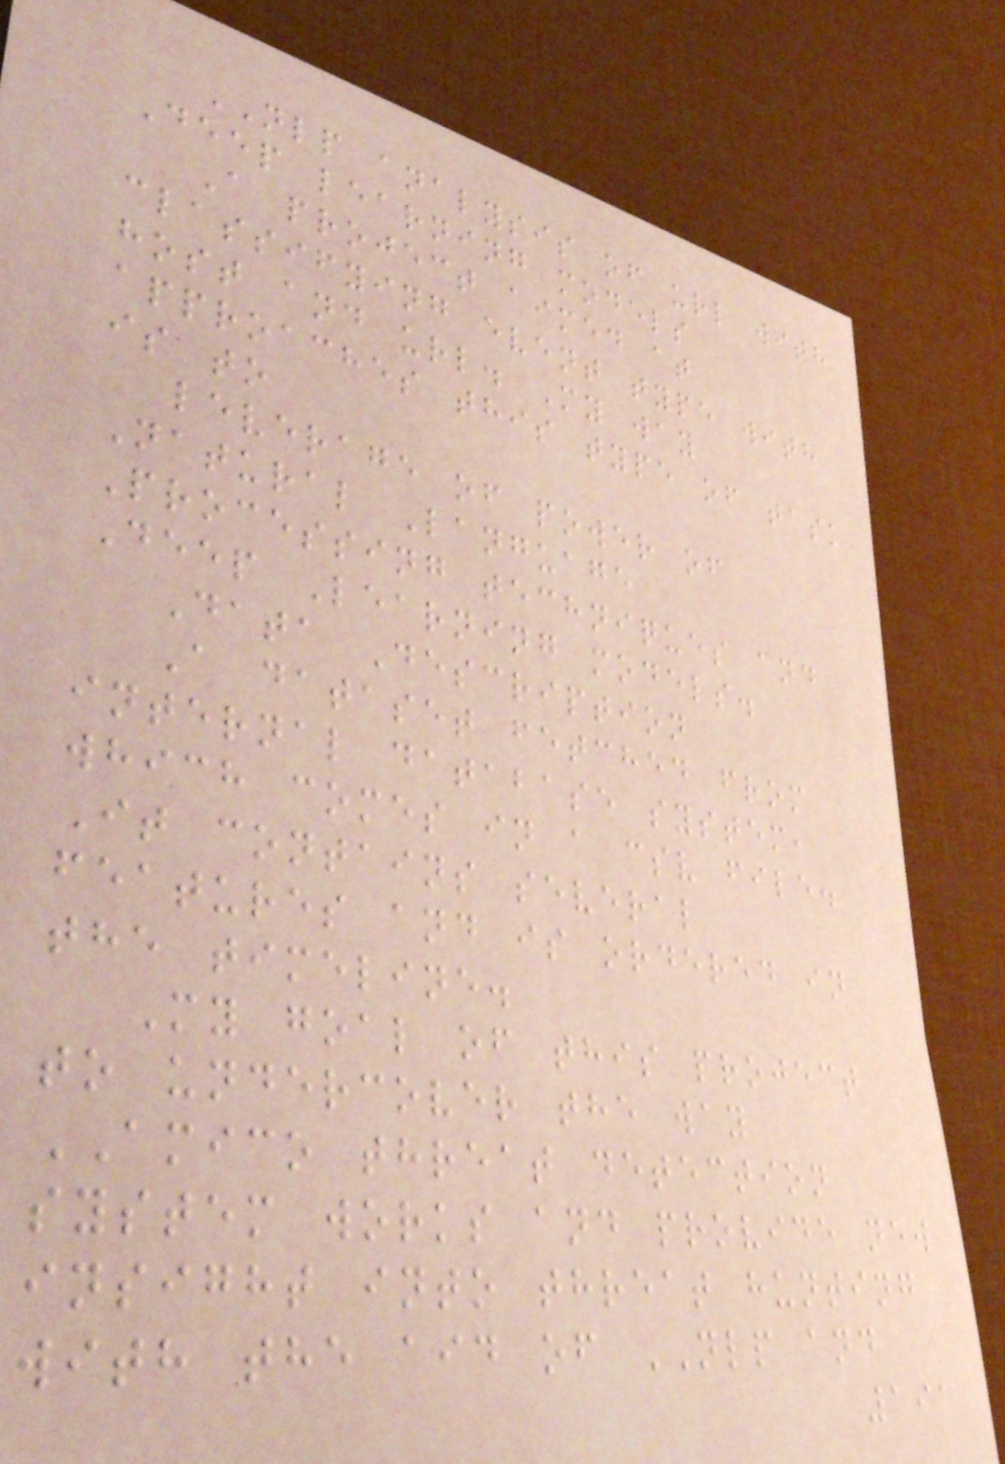NLP analysis of url with
Deep learning models
A project aimed at
classifying event type with
host and url. My way
approaches this type of task
is to
leverage of power of
Natural Language
Processing techniques and
Deep Learning models.
Data Description
A dataset fetched from
internal database system,
which comes in a csv file.
It contains several
features and is ordered in
the timeline.
My goal of this project
to undercover the way
AMICO threat detection
system works and provide new
insight into threat hunting
with the aid of NLP and
191
